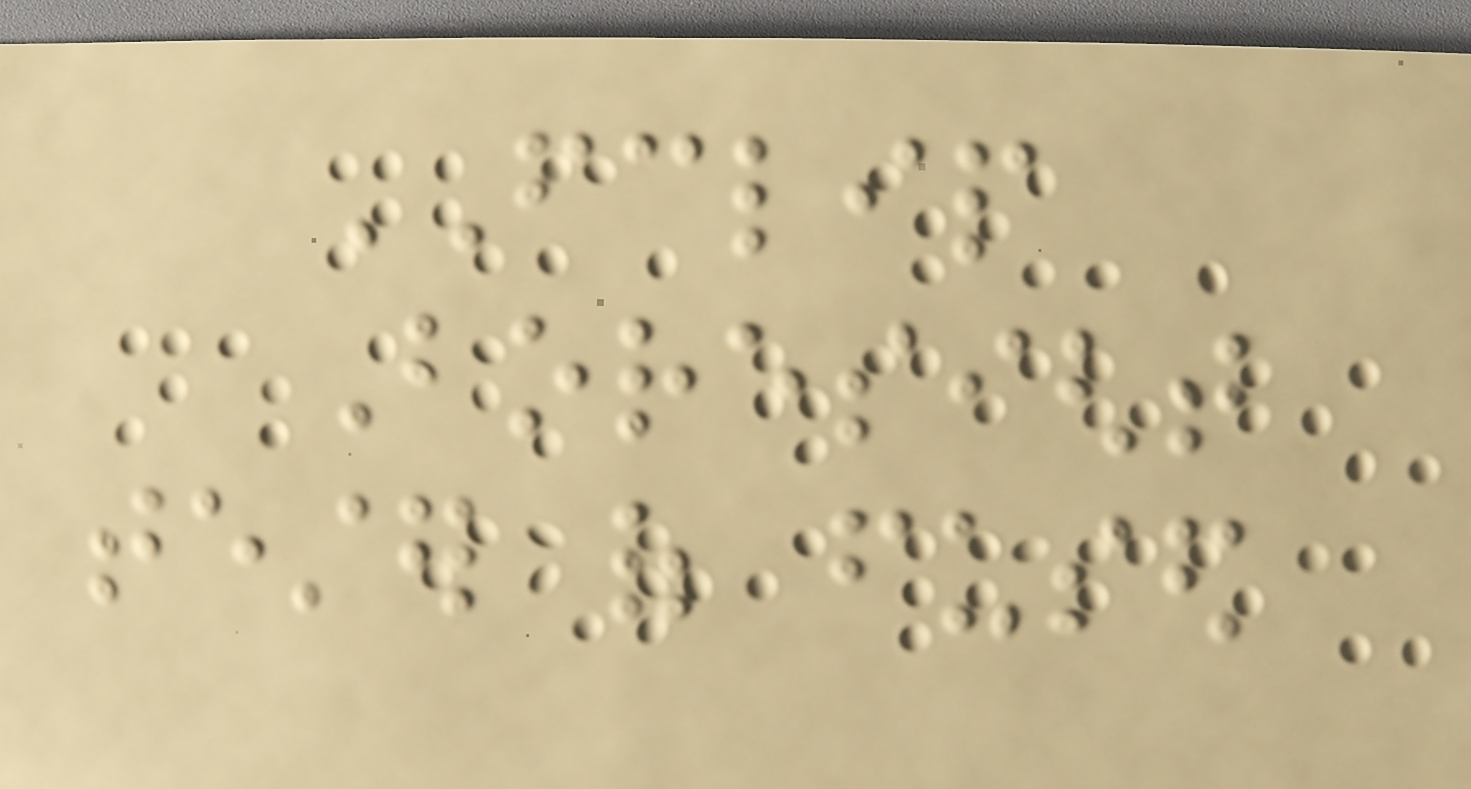FCLIP
Boresight
tester of fused
